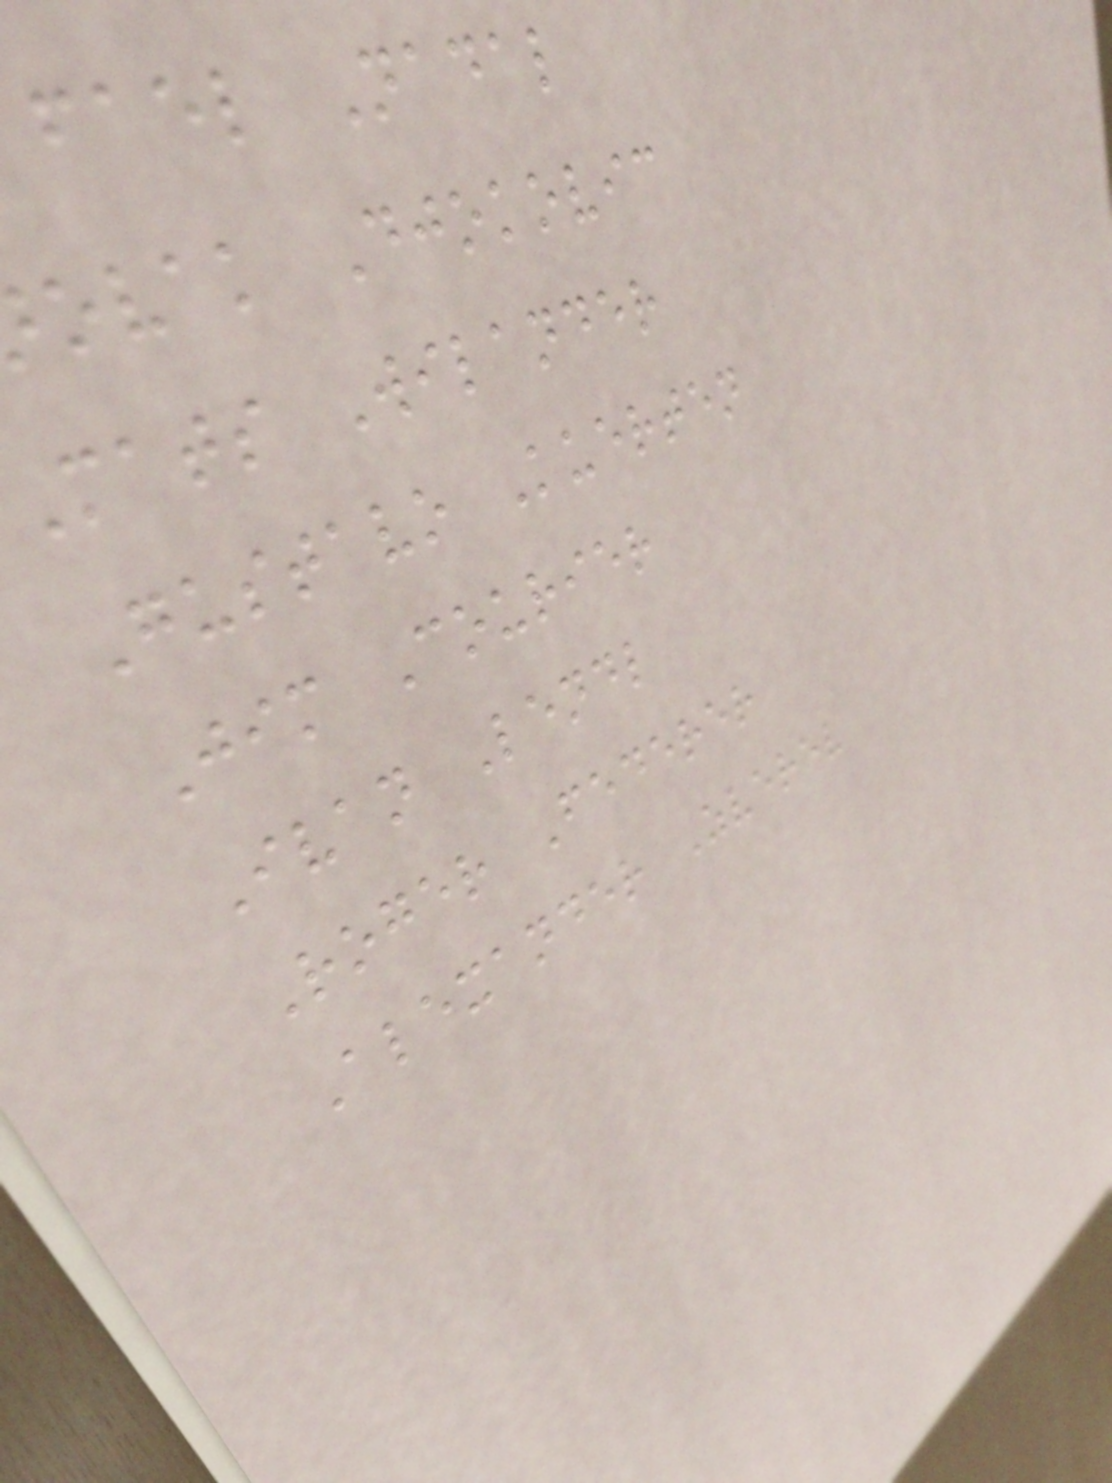fael Nadal
ovak Djokovic
mats Wilander
Gustavo Kuerten
Jim Courier
Ivan Lendl
Roger Federer
Alexander Zverev
